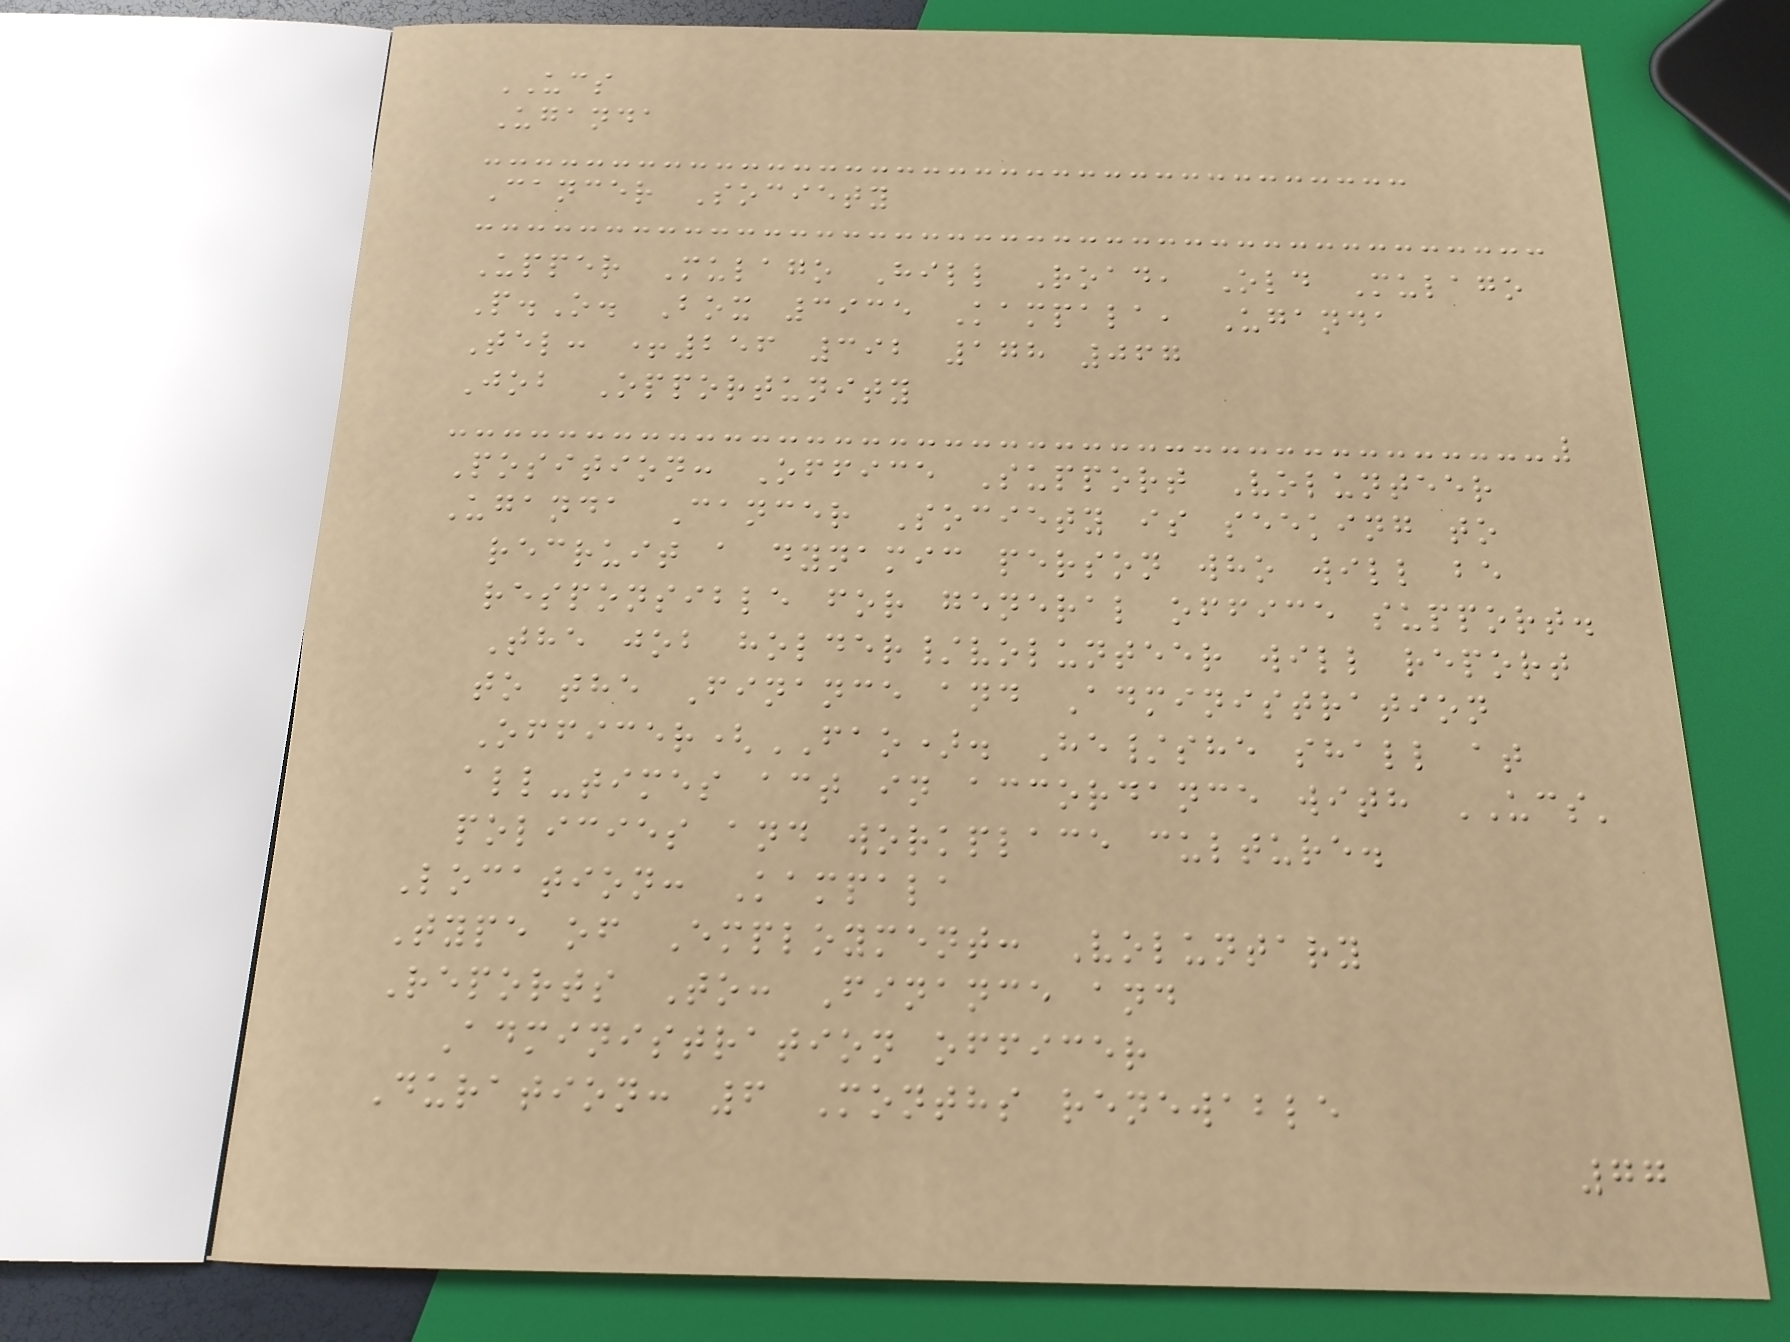UCS
Uganda
Cancer Society
Upper Mulago Hill Road, Old Mulago
P.O. Box 3935 Kampala, Uganda
Tel: +256 392 178 067
Job Opportunity
Position: Office Support Volunteer
Uganda Cancer Society is seeking to
recruit a dynamic person who will be
responsible for general office support.
The job holder/volunteer will report
to the Finance and Administration
Officer(FAO). He/she shall at
all-times act in accordance with UCS'
policies and workplace culture.
Location: Kampala
Type of Employment: Voluntary
Reports To: Finance and
Administration officer
Duration: 6 Months renewable
77
